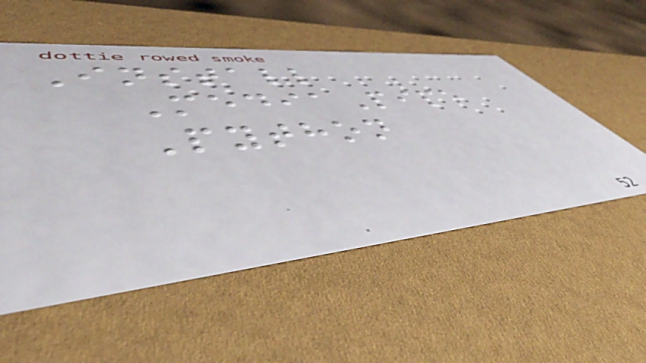Install
MediaPipe
Python
